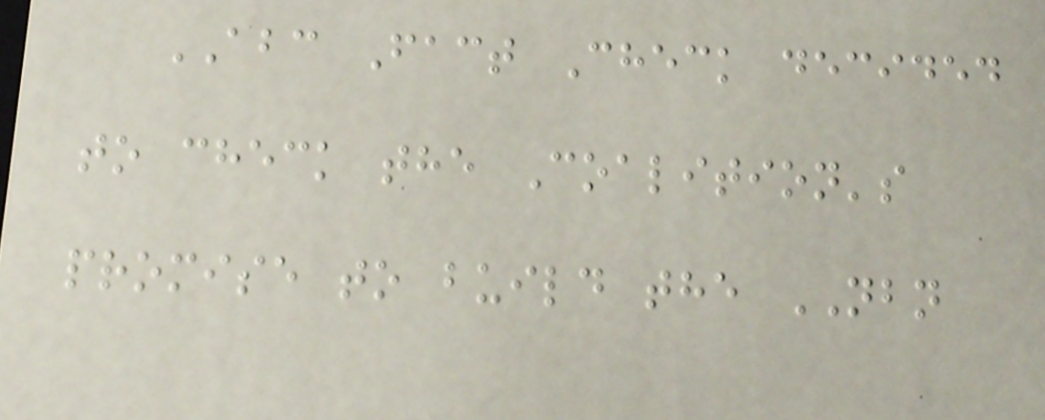ABC Fact Check decided
to check the Coalition's
promise to build the NBN
